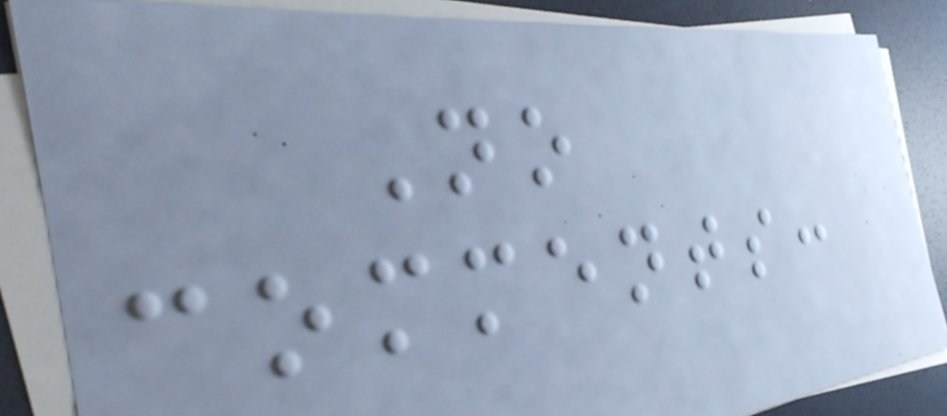No
comments:
